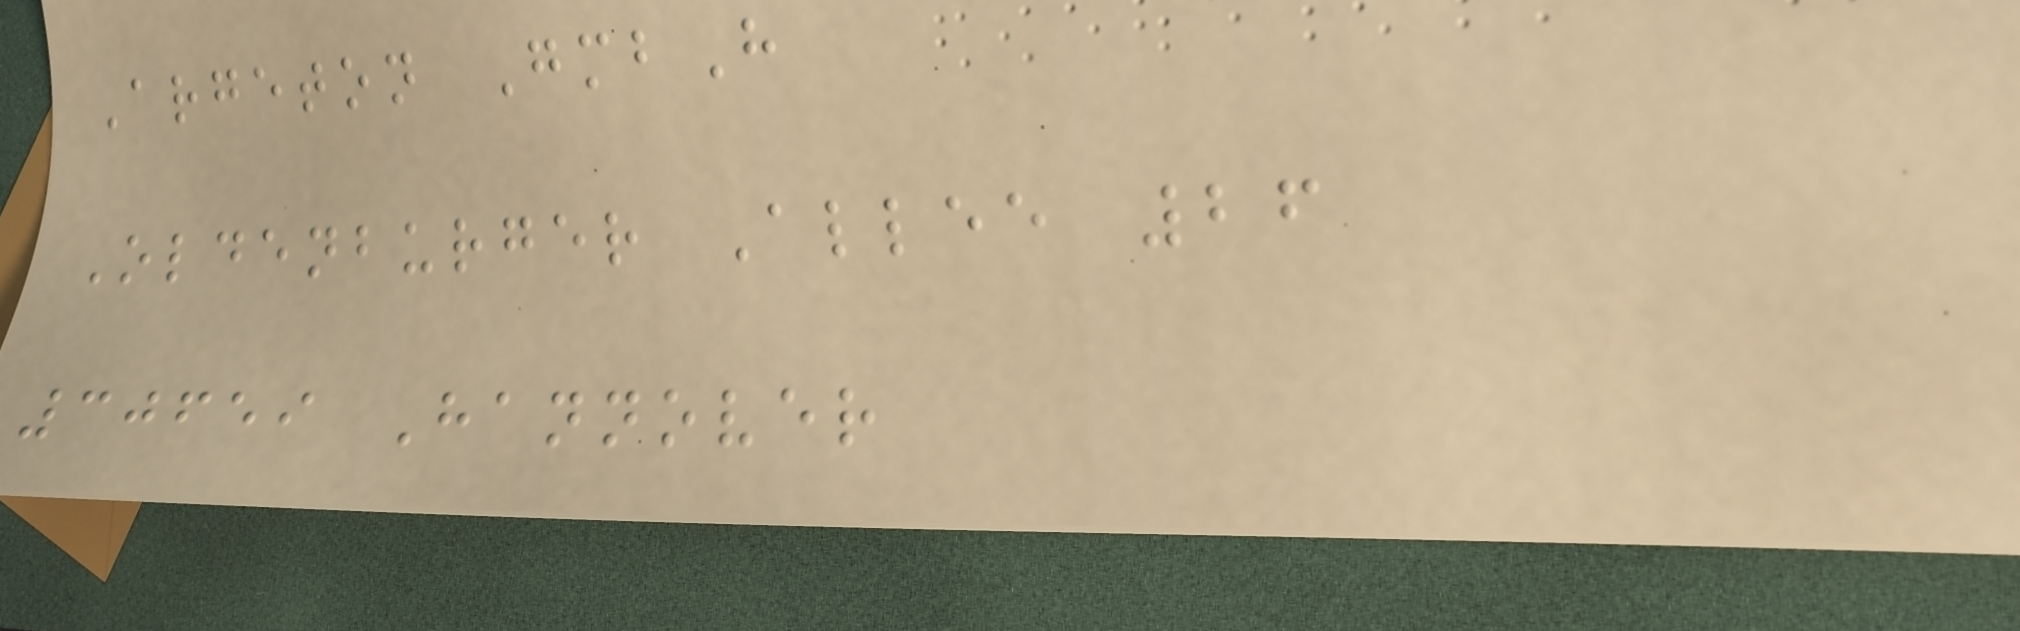Argeton GmbH
Oldenburger Allee 26
30659 Hannover
